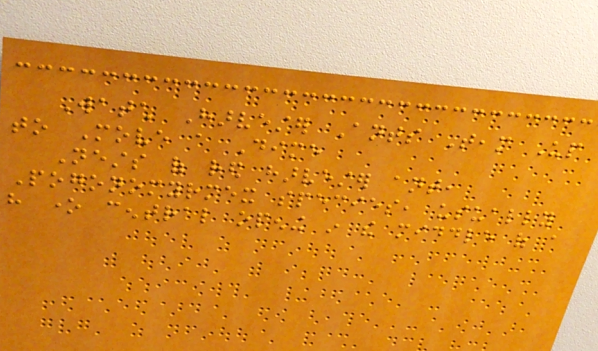Watch Harvester Ants Team Up
to Move a Dime
Nests of red harvester ant,
Pogonomyrmex species, usually
have one central opening in the middle of a
